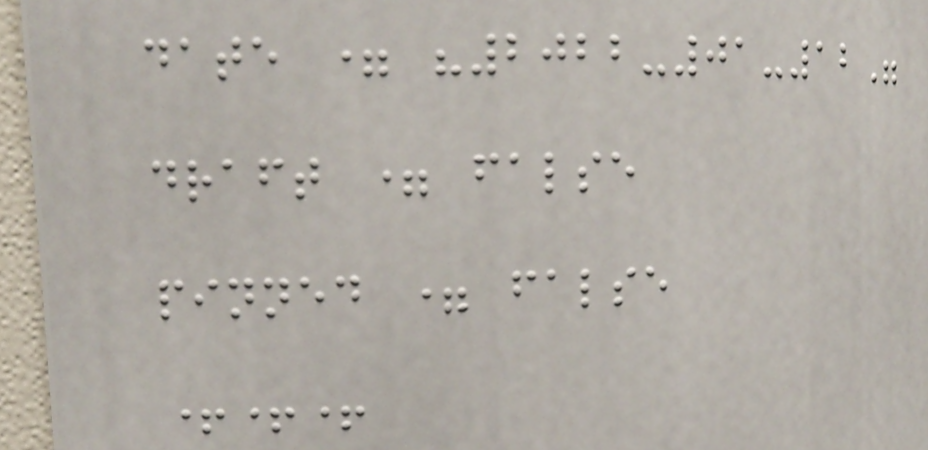date = "2022-01-12"
draft = false
pinned = false
+++
